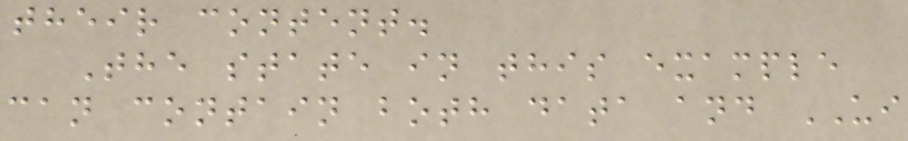their content.
The state in this example
can contain both data and UI
